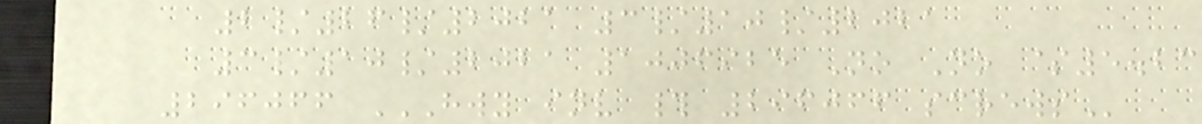2/26/2021 3/10/2021
3/10/2021 1006925 No No $5.23
296066 HWY INV # 296066 SCREWS
